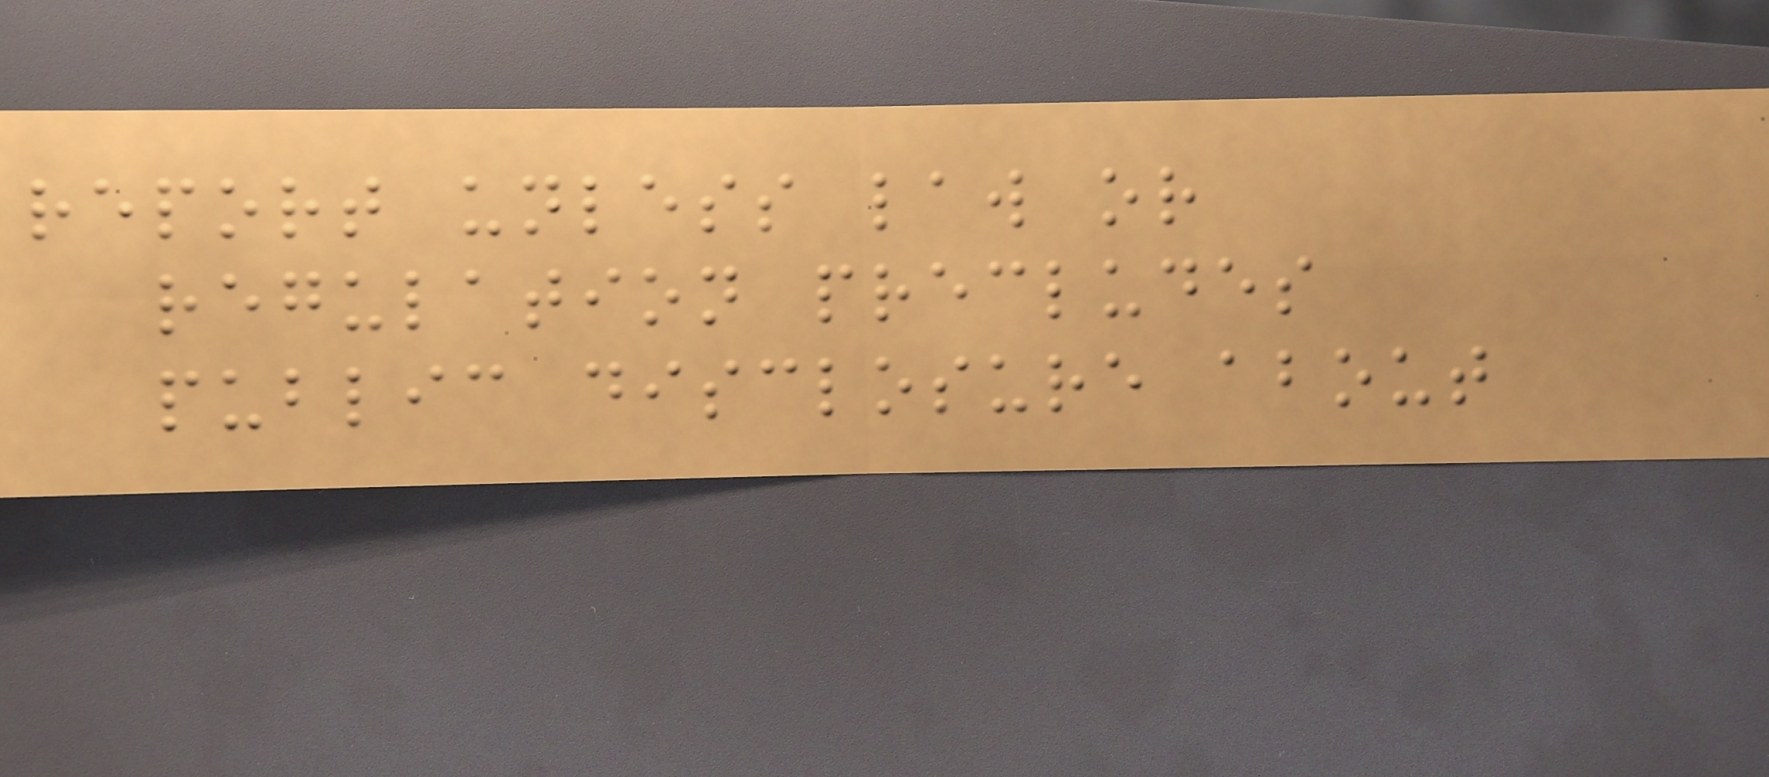report unless law or
regulation precludes
public disclosure about
